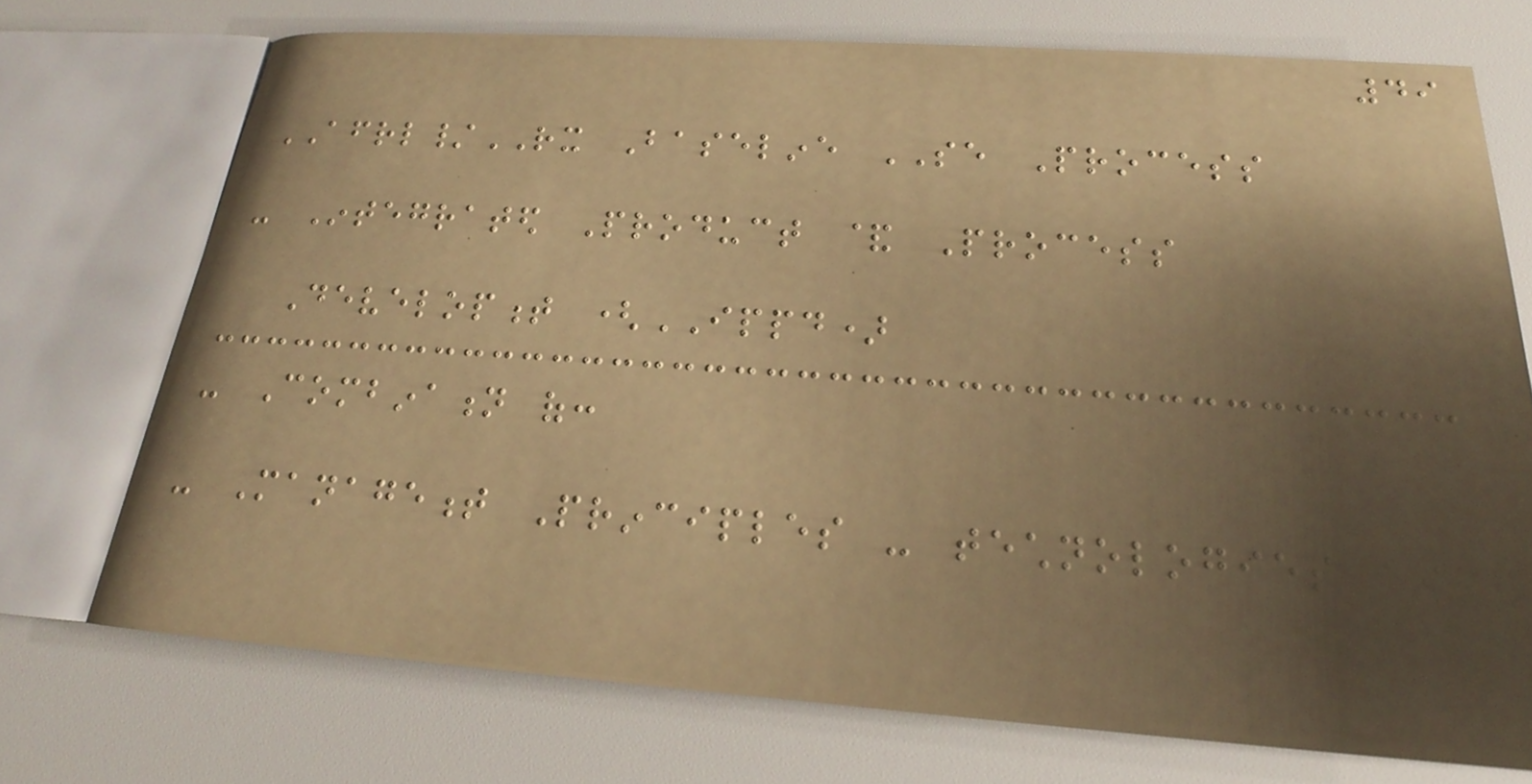49
AFRL/RX Baseline SE Process
- Integrated Product & Process
Development (IPPD)
- Combination of:
- Management Principles - technologies aimed
